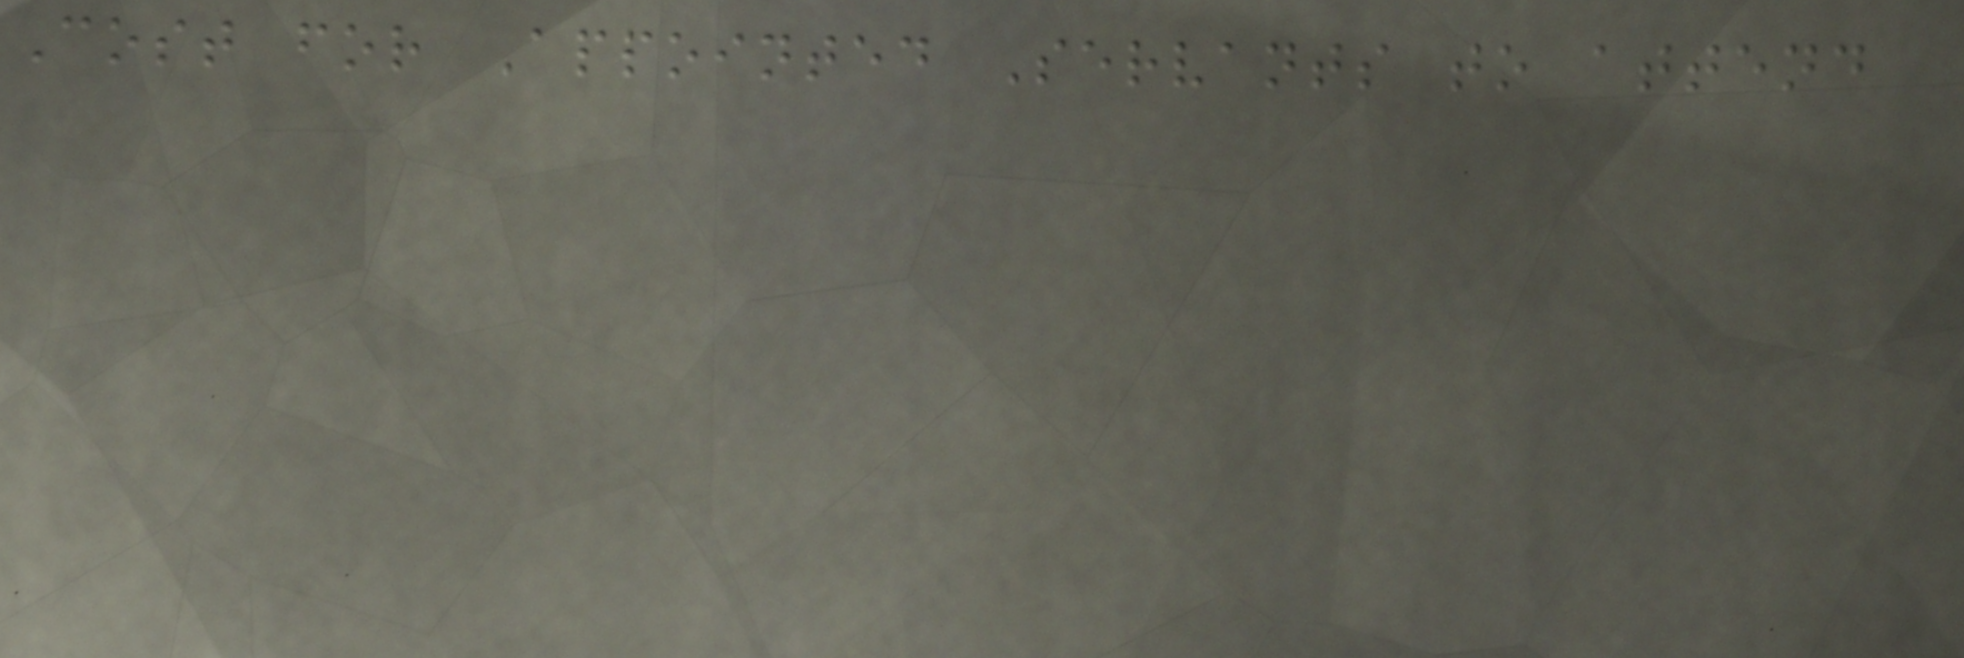Cost for Appointed Servants to attend
